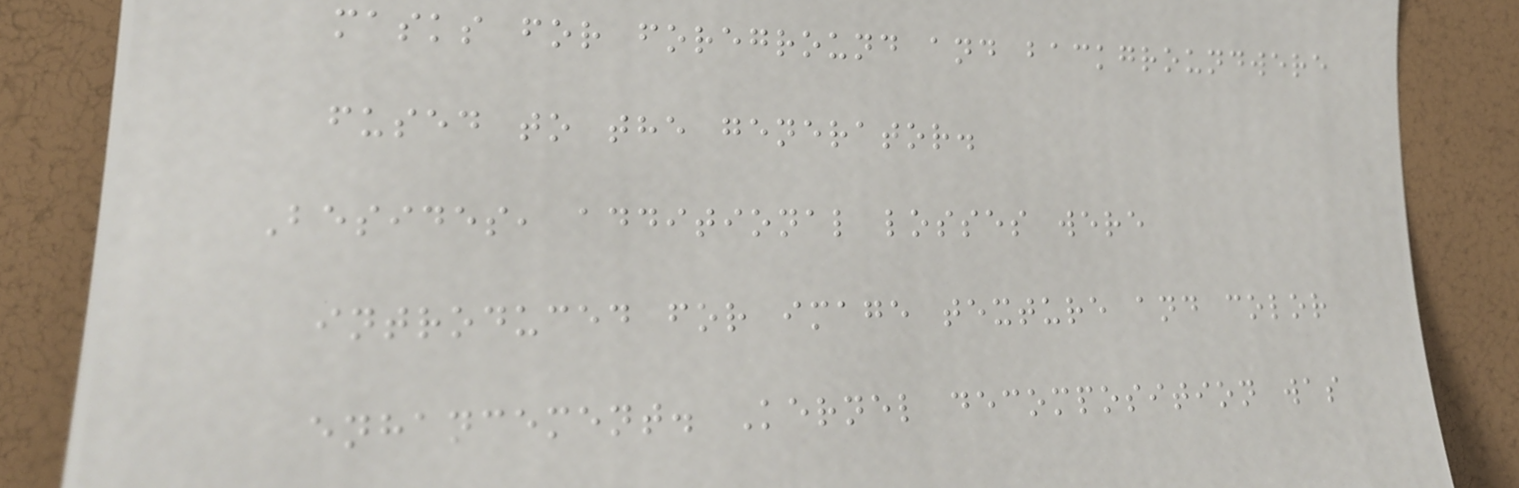masks for foreground and backgroundwere
fused to the generator.
Besides, additional losses were
introduced for image texture and color
enhancement. Kernel decomposition was
